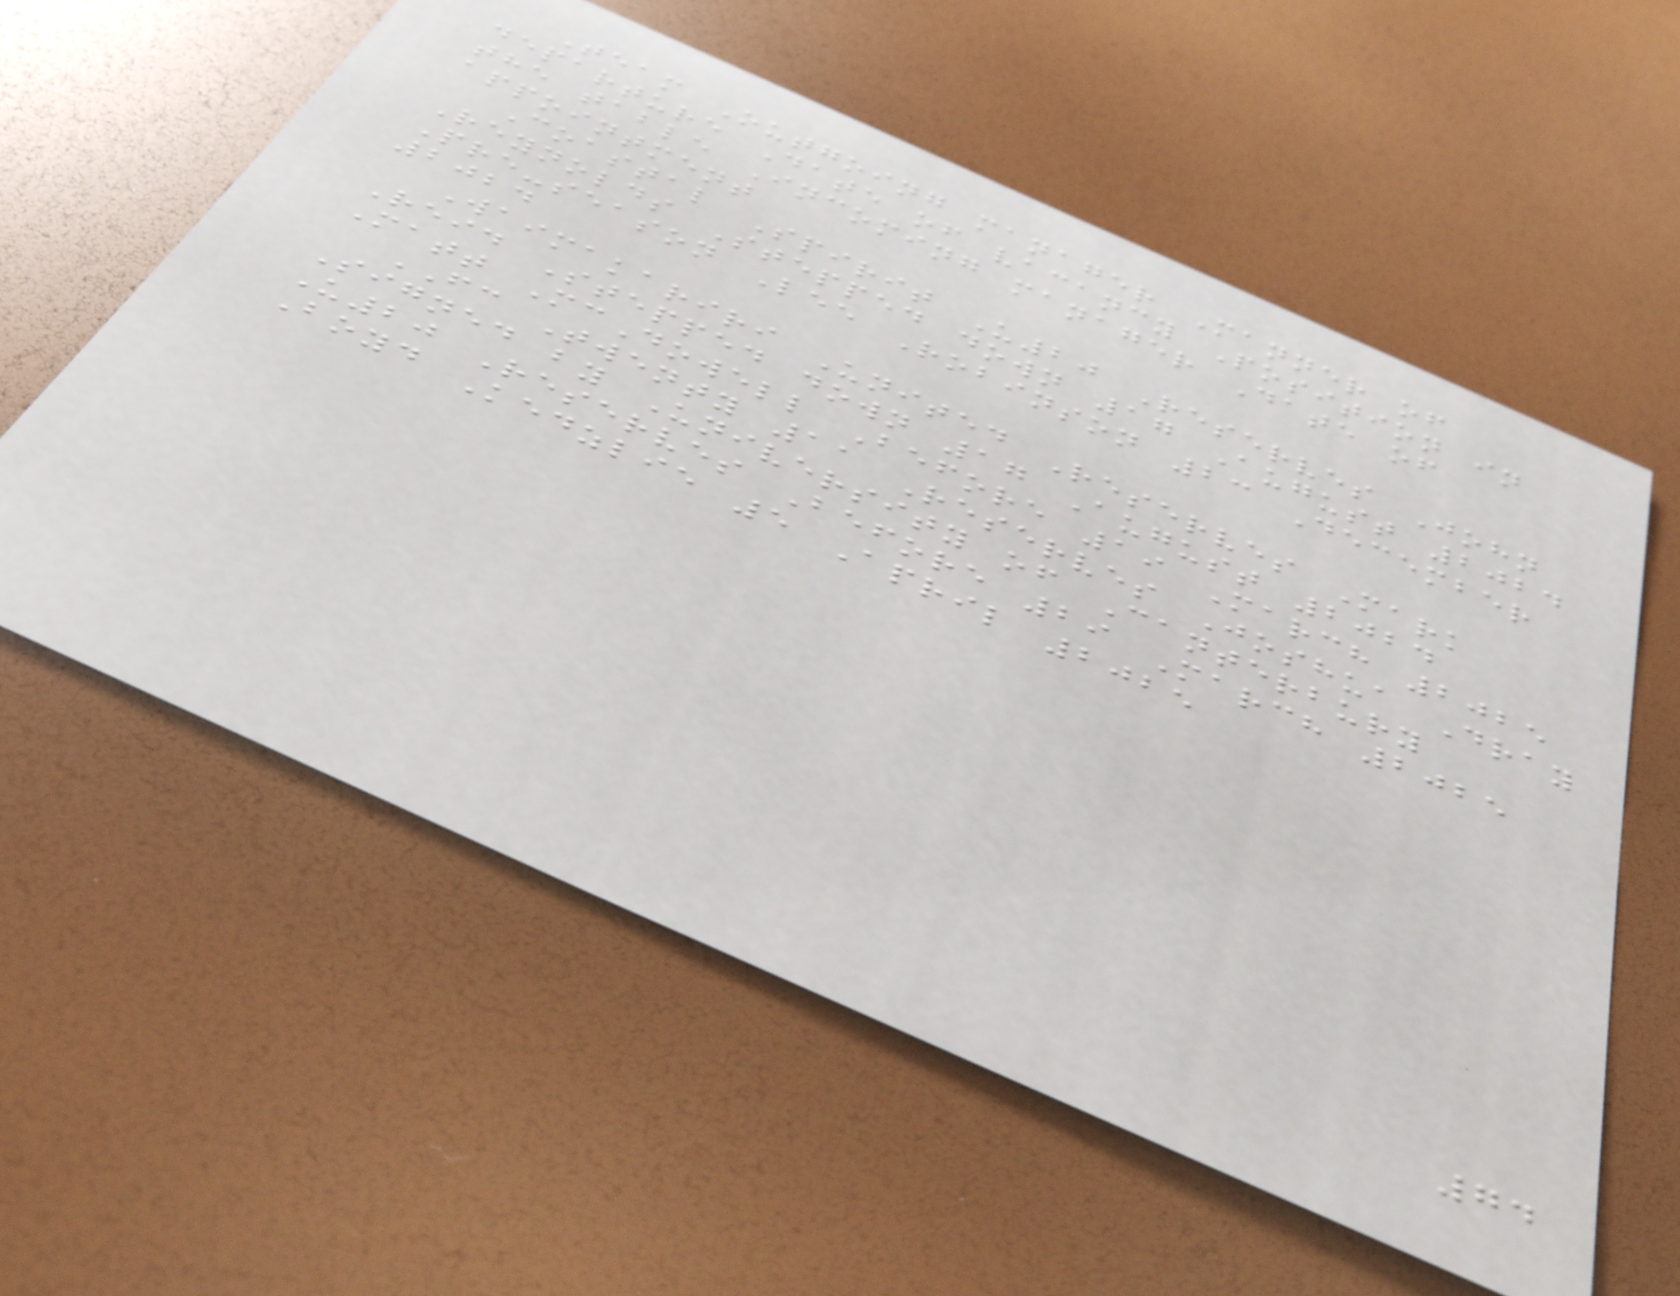Team Outgoing manager Manner of
departure Date of vacancy Position in
the table Incoming manager Date of
appointment
Coastal Spirit U20 Reserves John
Reynolds Stepped down 17 August 2024
Pre-season Lee Robinson 23 December
2024
Waimakariri United Reserves Mark
Reid Stepped down 17 August 2024
Matt McDowell Before 19 March 2025
FC Twenty 11 Reserves Joshua Dray
Signed by University of Canterbury
U20 Reserves Before 29 March 2025
Boyd Kedzlie 5 April 2025
74
